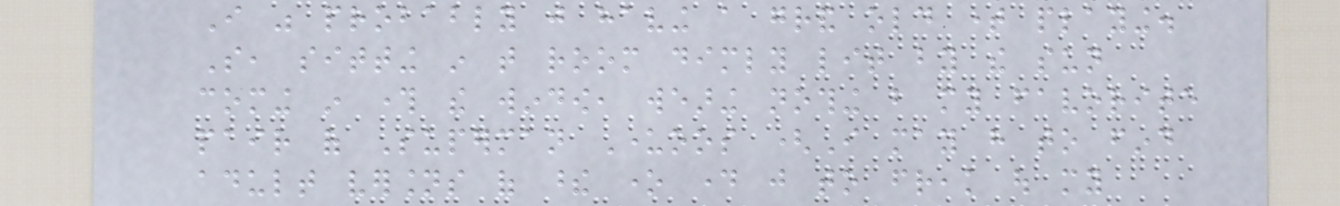I was probably just having a grand old time playing.
So, sitting in that room dimly lit by the sun
coming in through the window, wearing nothing but my favorite
pair of Superman Underoos (I may have to find
adult versions of these one day just to freak out my
